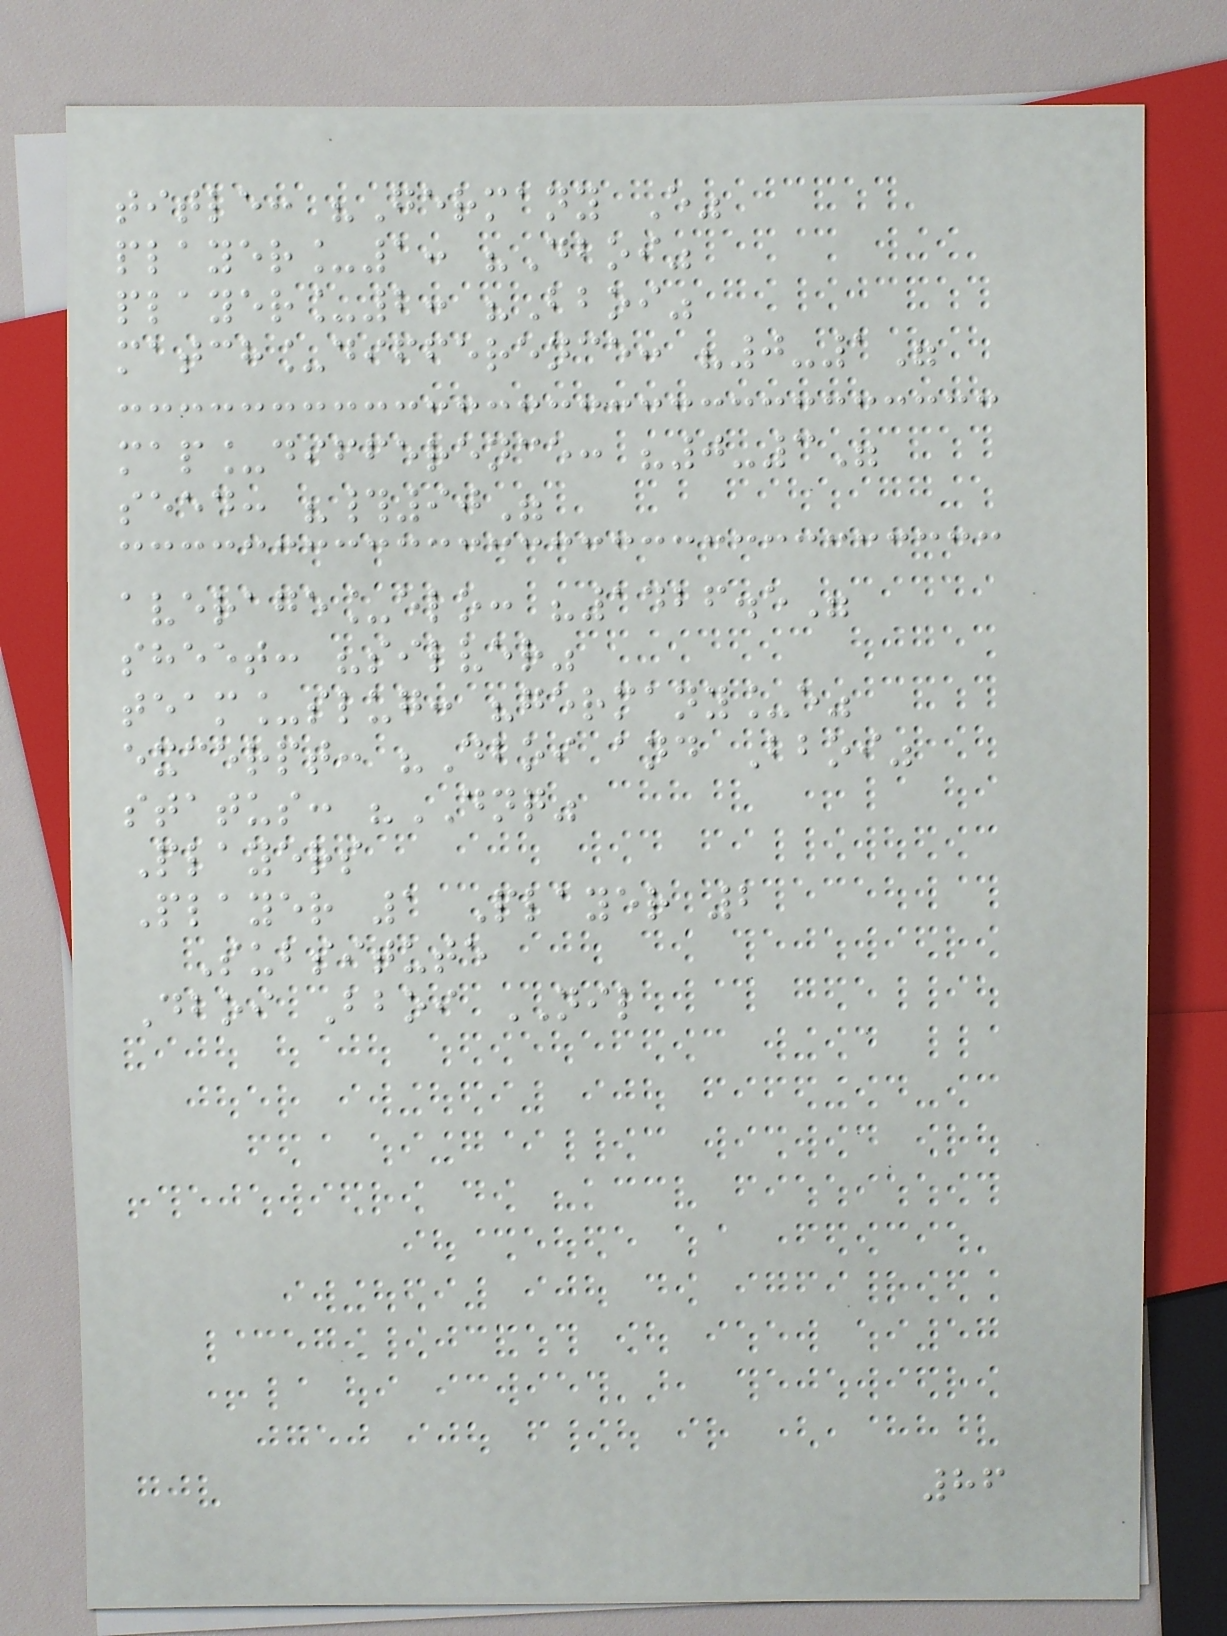title: "Germany E"
player_1: "Dboi"
player_2: "Bboi"
match_difference: "0-1"
map_difference: "0-3"
seed: "#90"
average_elo: "1426.5"
sheet: "silver"
team_slug: "germany_e"
excerpt: "Dboi and Bboi"
status: "DNQ"
Players
Player 1 Player 2
Subsitute
Dboi Bboi NIL
86
